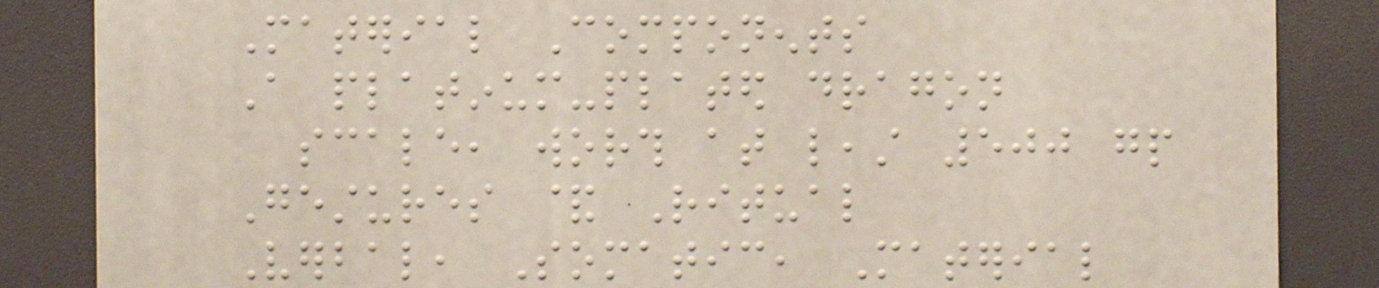Material Components
A platinum-plated dragon
scale, worth at least 500 gp
Gestures & Ritual
Verbal, Somatic, Material
